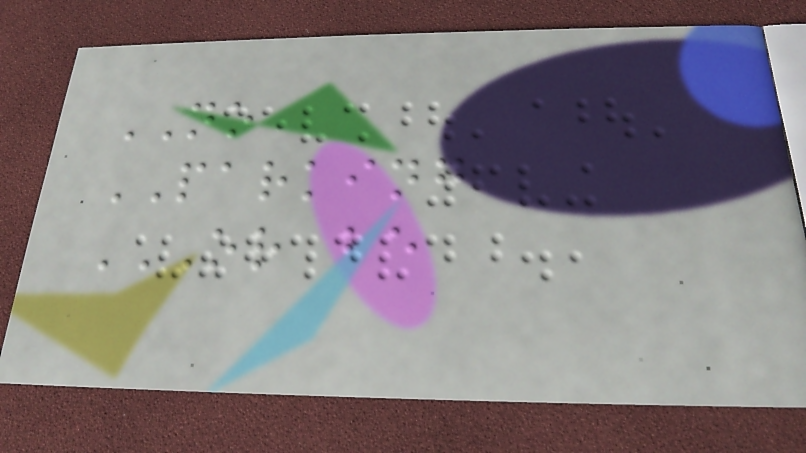NO
PARKING
OR BE
